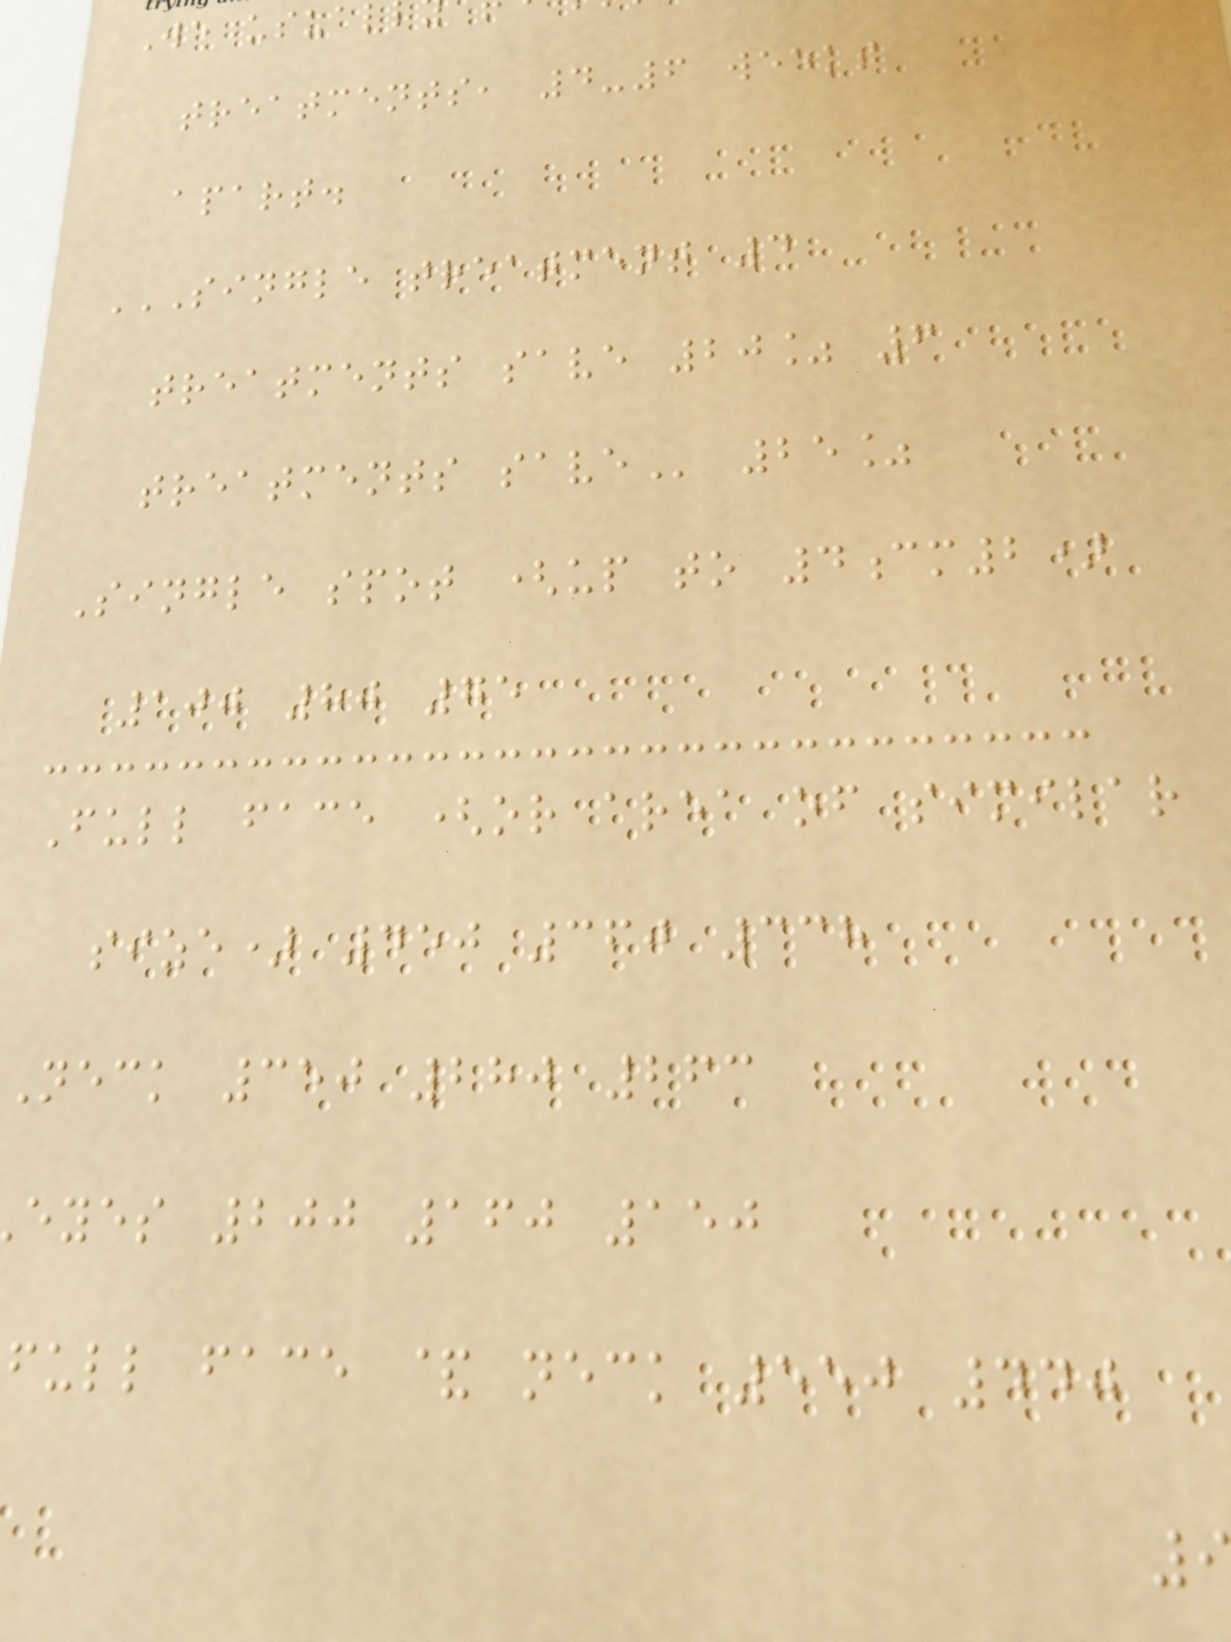We usual
treatments, 4-6 weeks
apart.
SINGLE TREATMENT 4
treatments save 20% 6
treatments
Single spot (up to 4cm2)
100 80 75
Full face (or area of similar
size) 450 360 338
Neck 350 280 263
eyes 200 160 150
full face & neck 550 440
